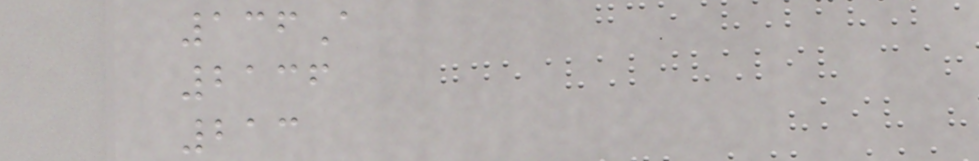136A
2136
213
